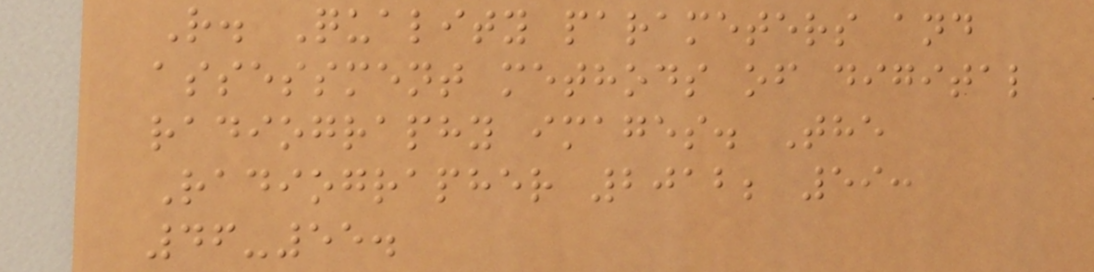R. Quality parameters and
assessment methods of digital
radiography images. The
Radiographer 2012; 59:
46-55.
